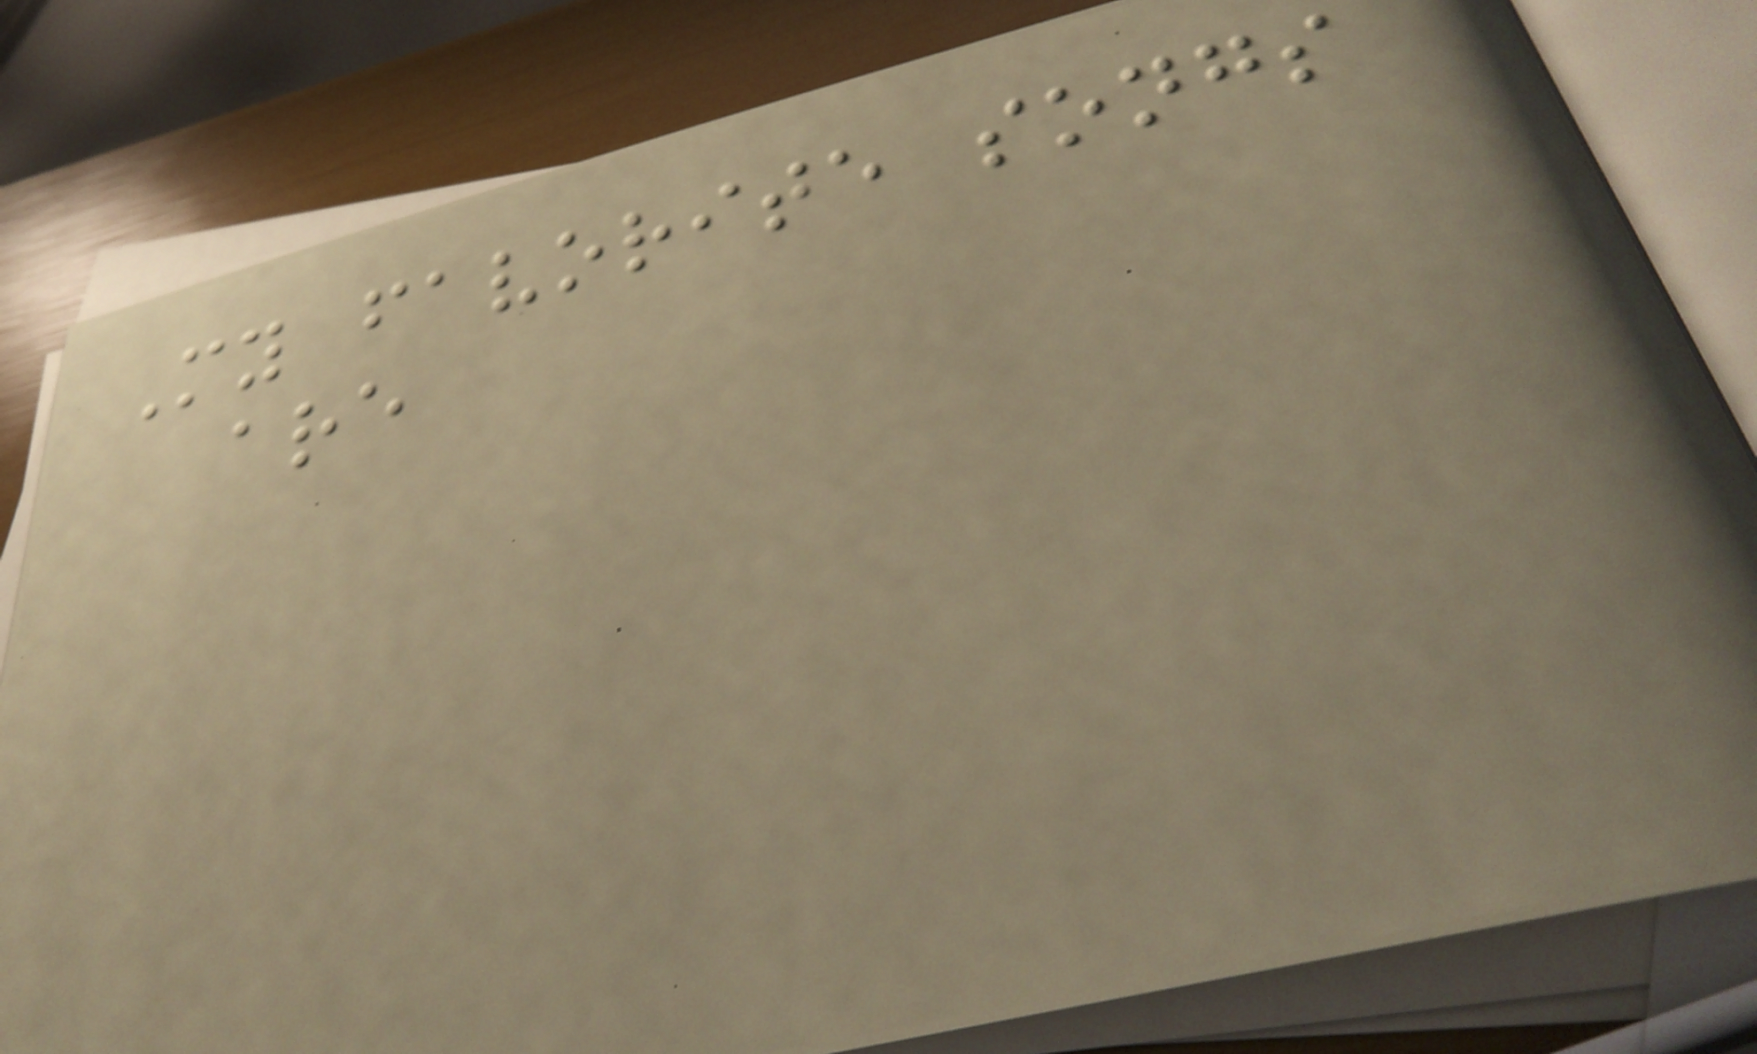My favorite songs
are
